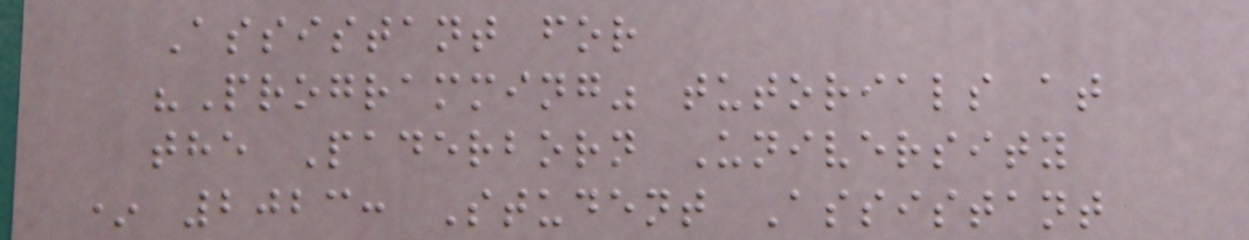Assistant for
"Programming" tutorials at
the Paderborn University
* 2023: Student Assistant
